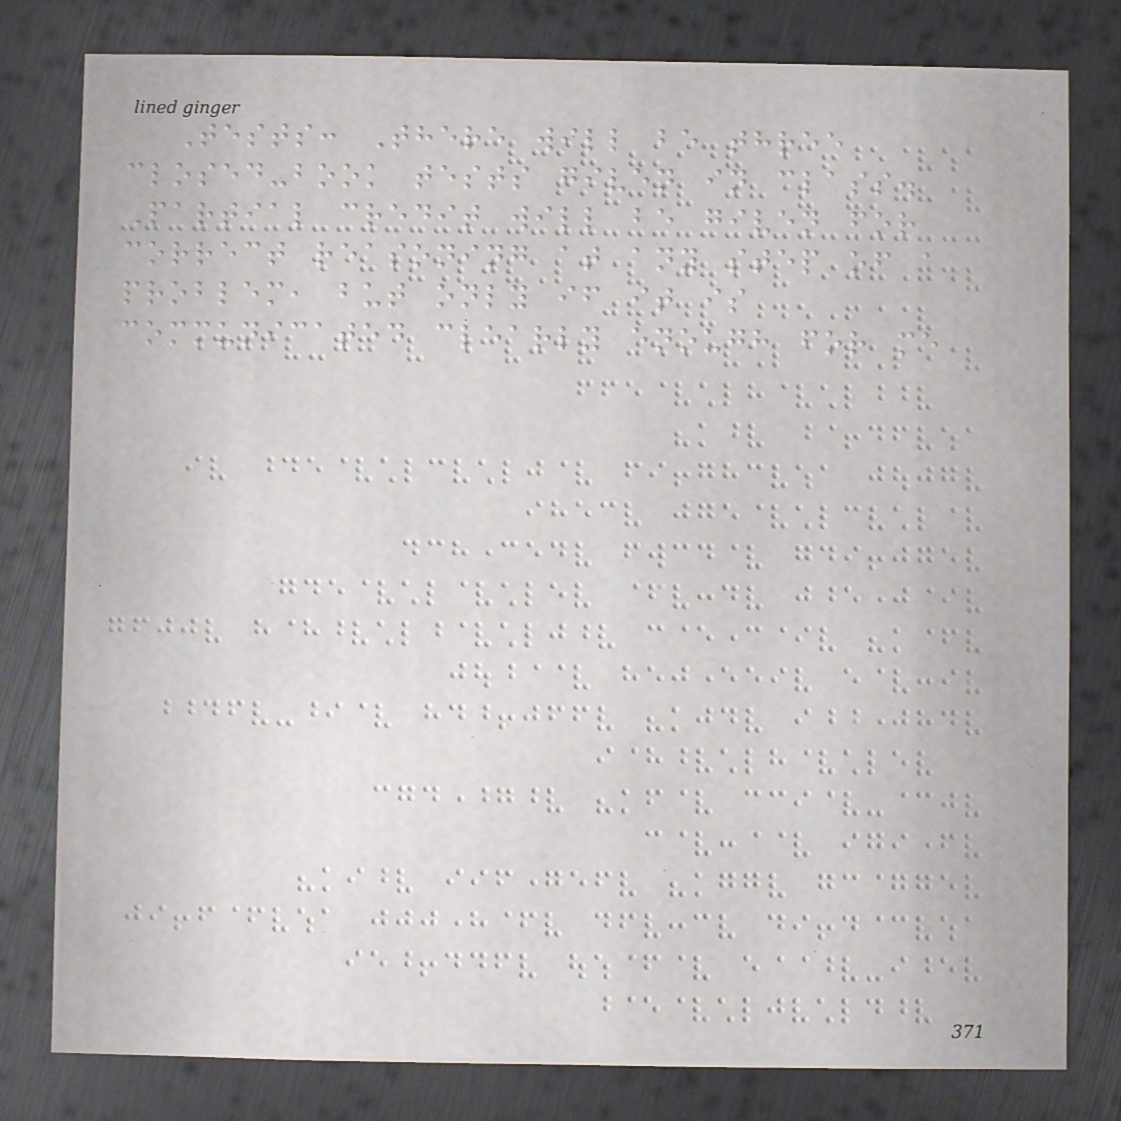Tests: There will be three
closed-book tests given in class.
Partial credit will be given for
correct reasoning at any step of a
problem, but only if it is
communicated clearly enough for me
